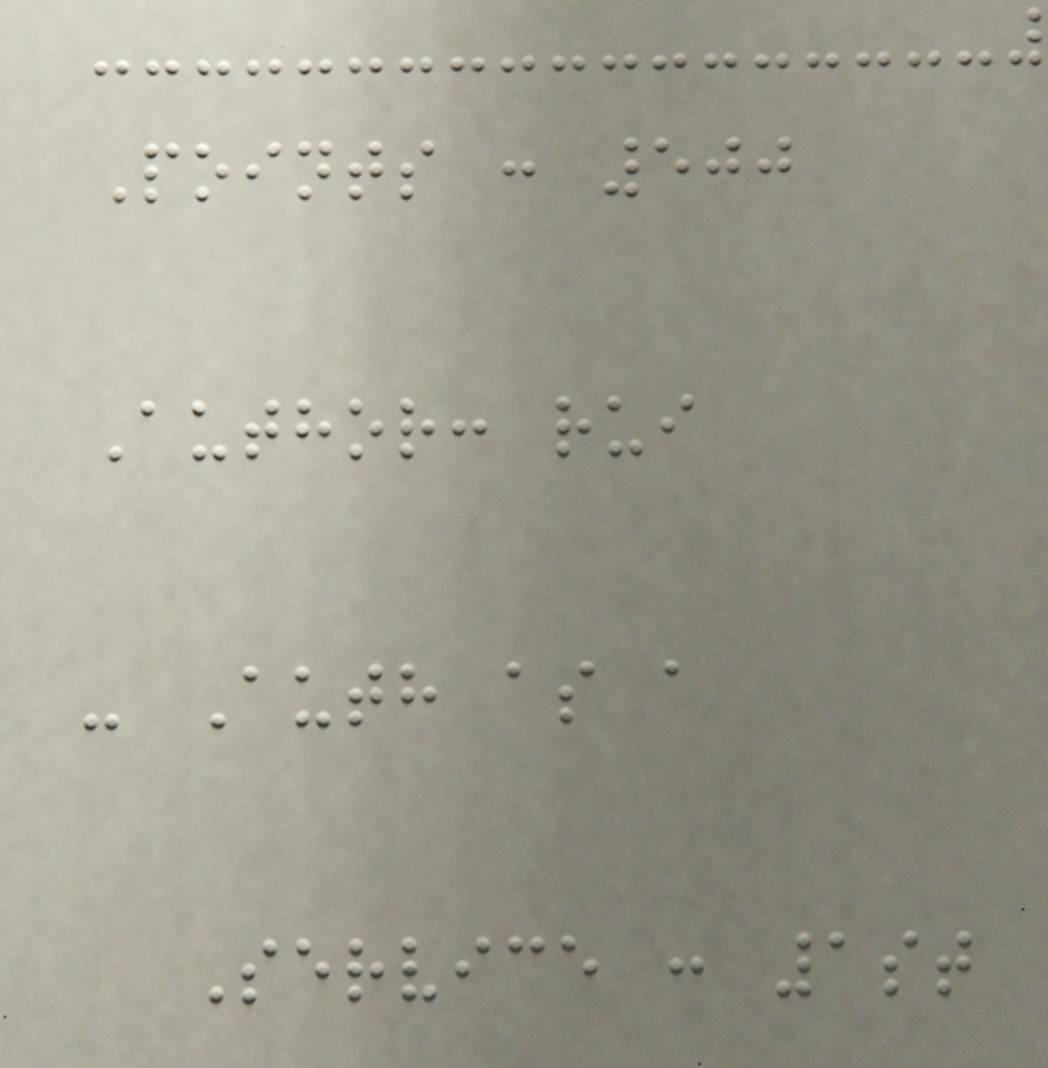Points : 500
Author: rui
- Auth as a
Service : 1st
